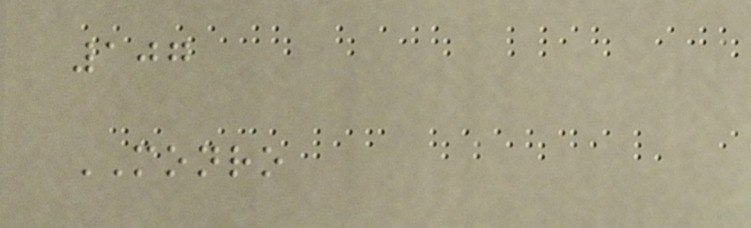107
MONRO
